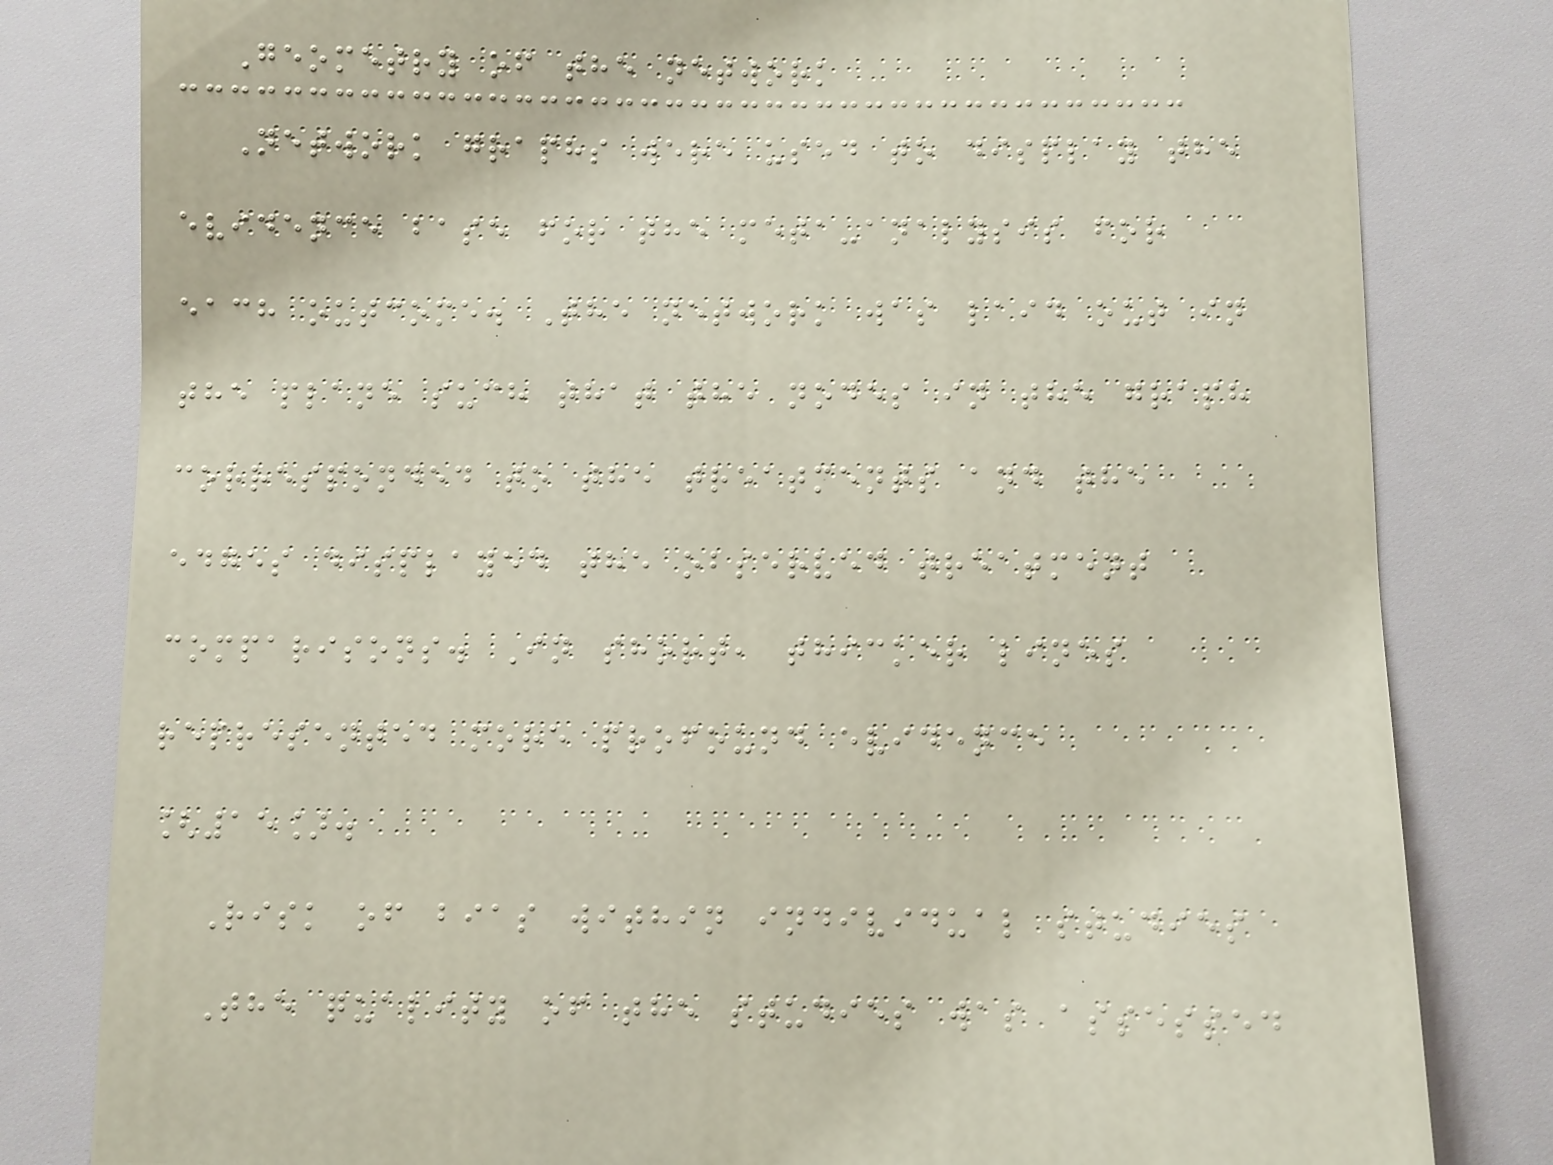Geometry of the network
Network graphs were used to display the
evidence base for the meta-analysis for
each outcome. The network was laid out in
the plane such that the nodes in the graph
corresponded to the treatments and the
edges displayed the observed treatment
comparisons. In short, thicker lines
represented more profound evidence
[15].
Risk of bias within individual studies
The quality of the studies was assessed
